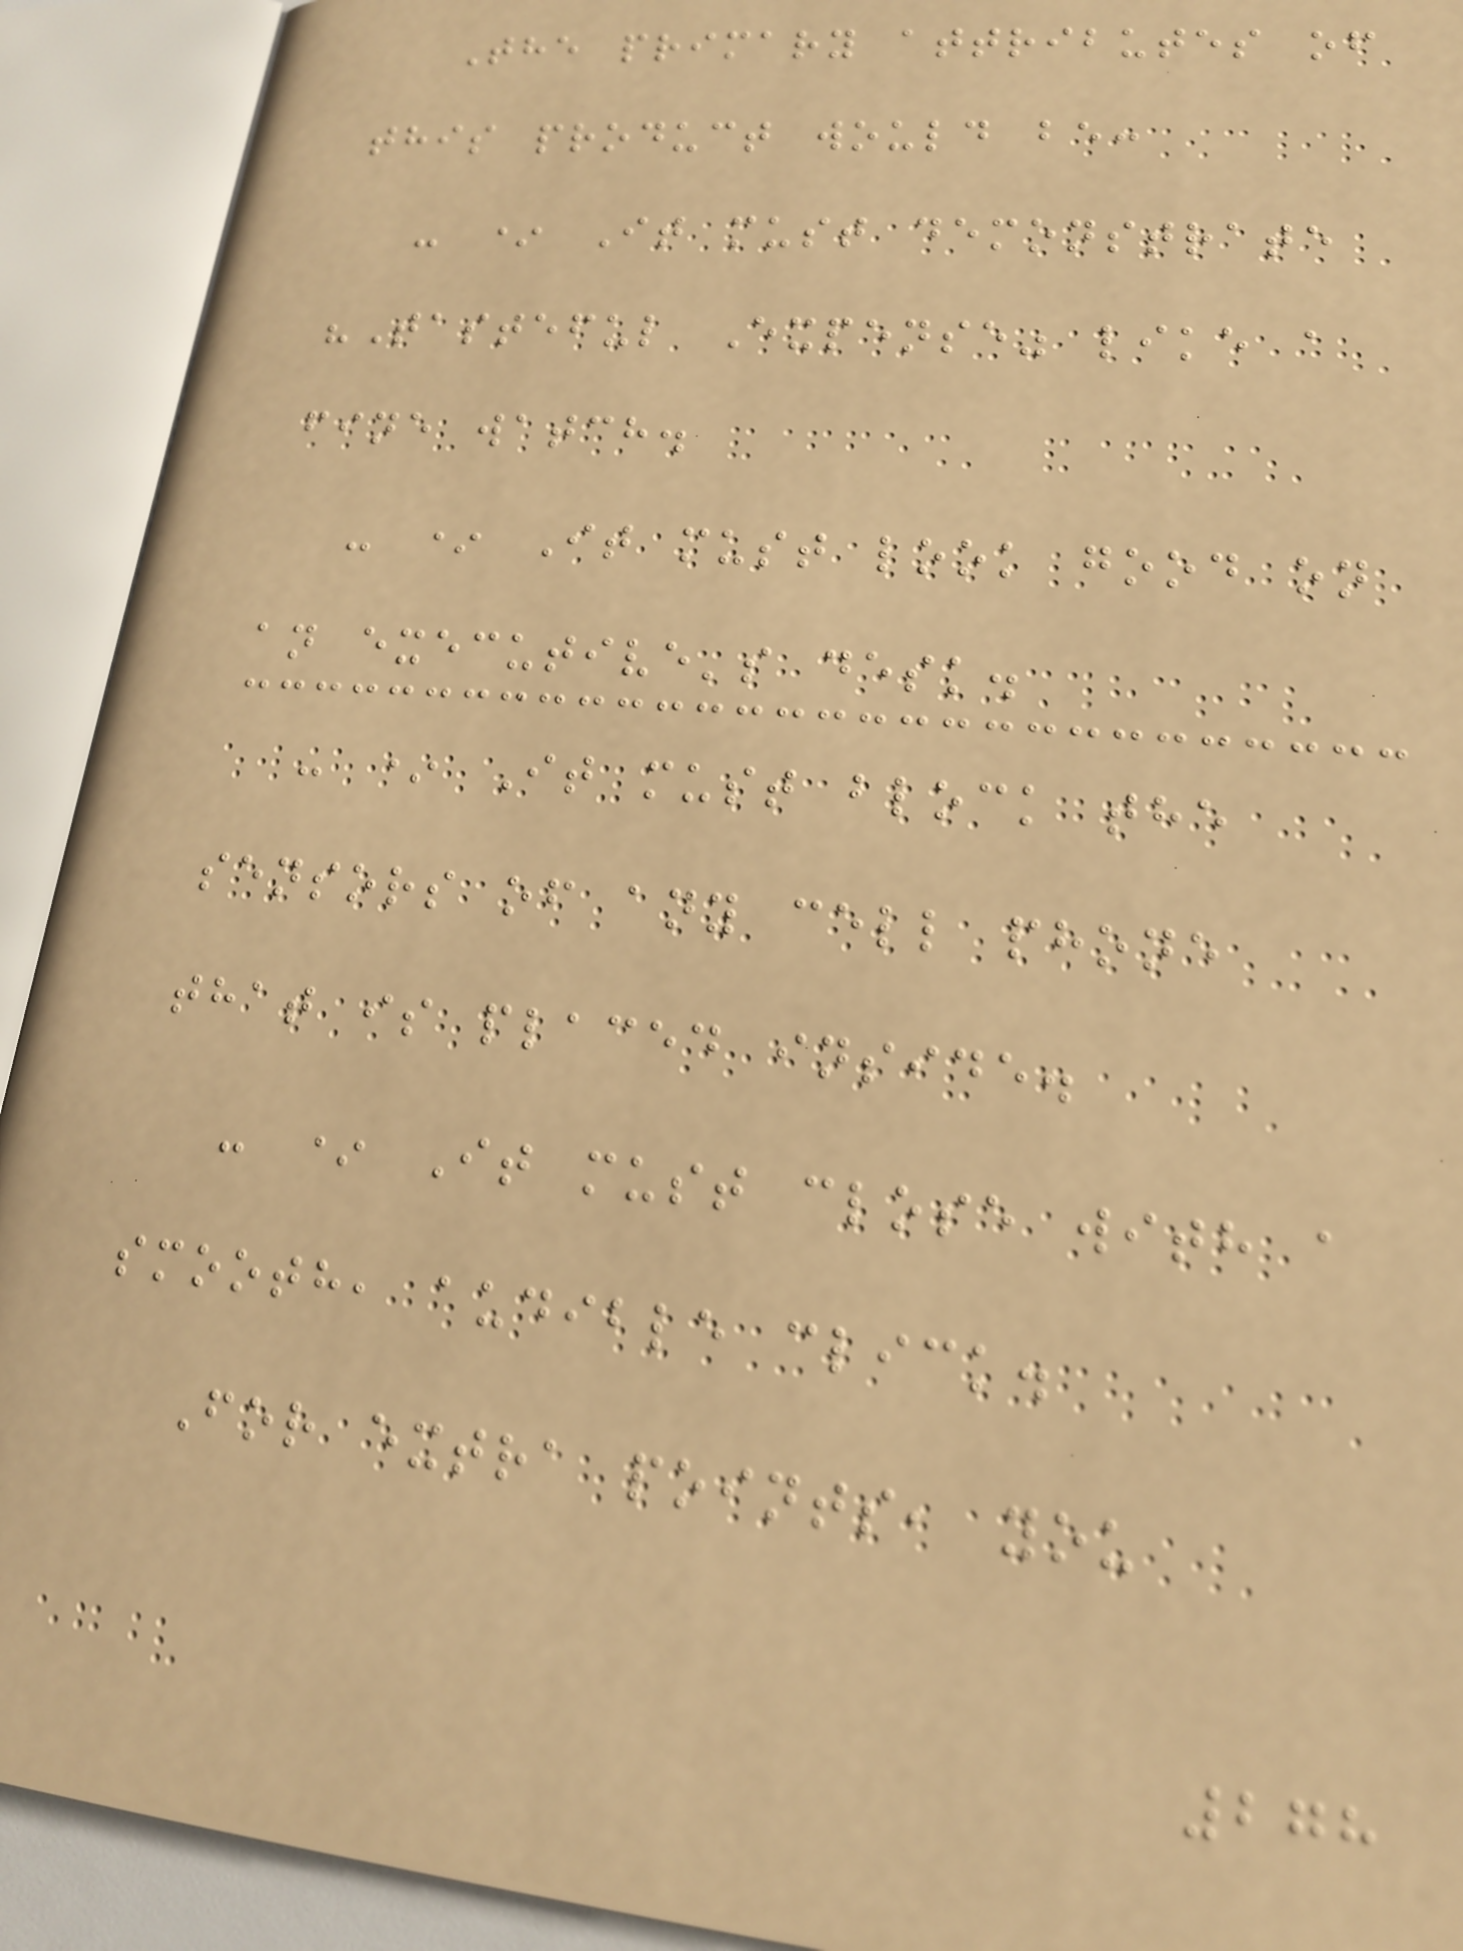The primary attributes of
this product would be:
- * It must demonstrate
"Tasteful Expense" like a
fine watch.
- * It must look good on
an executive's desk.
- * It must block the
sensors of any cell phone
that is placed inside.
- * It must close with a
smooth, audible click.
For extra points, you
278
